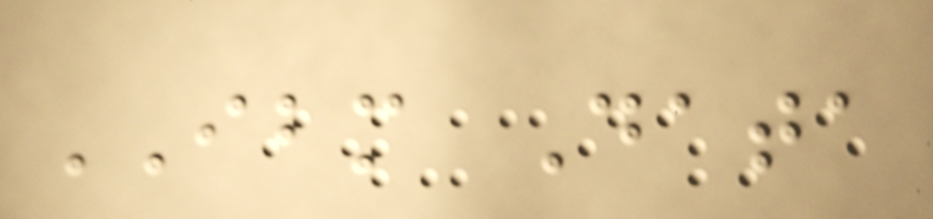IBM Data
